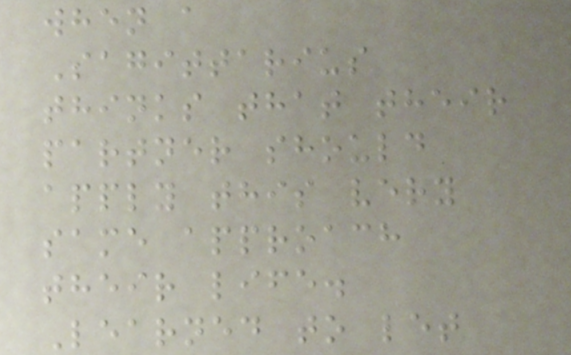when a
Sagittarius
thinks that their
partner should
apply this very
same approach
their life.
Learned to let
